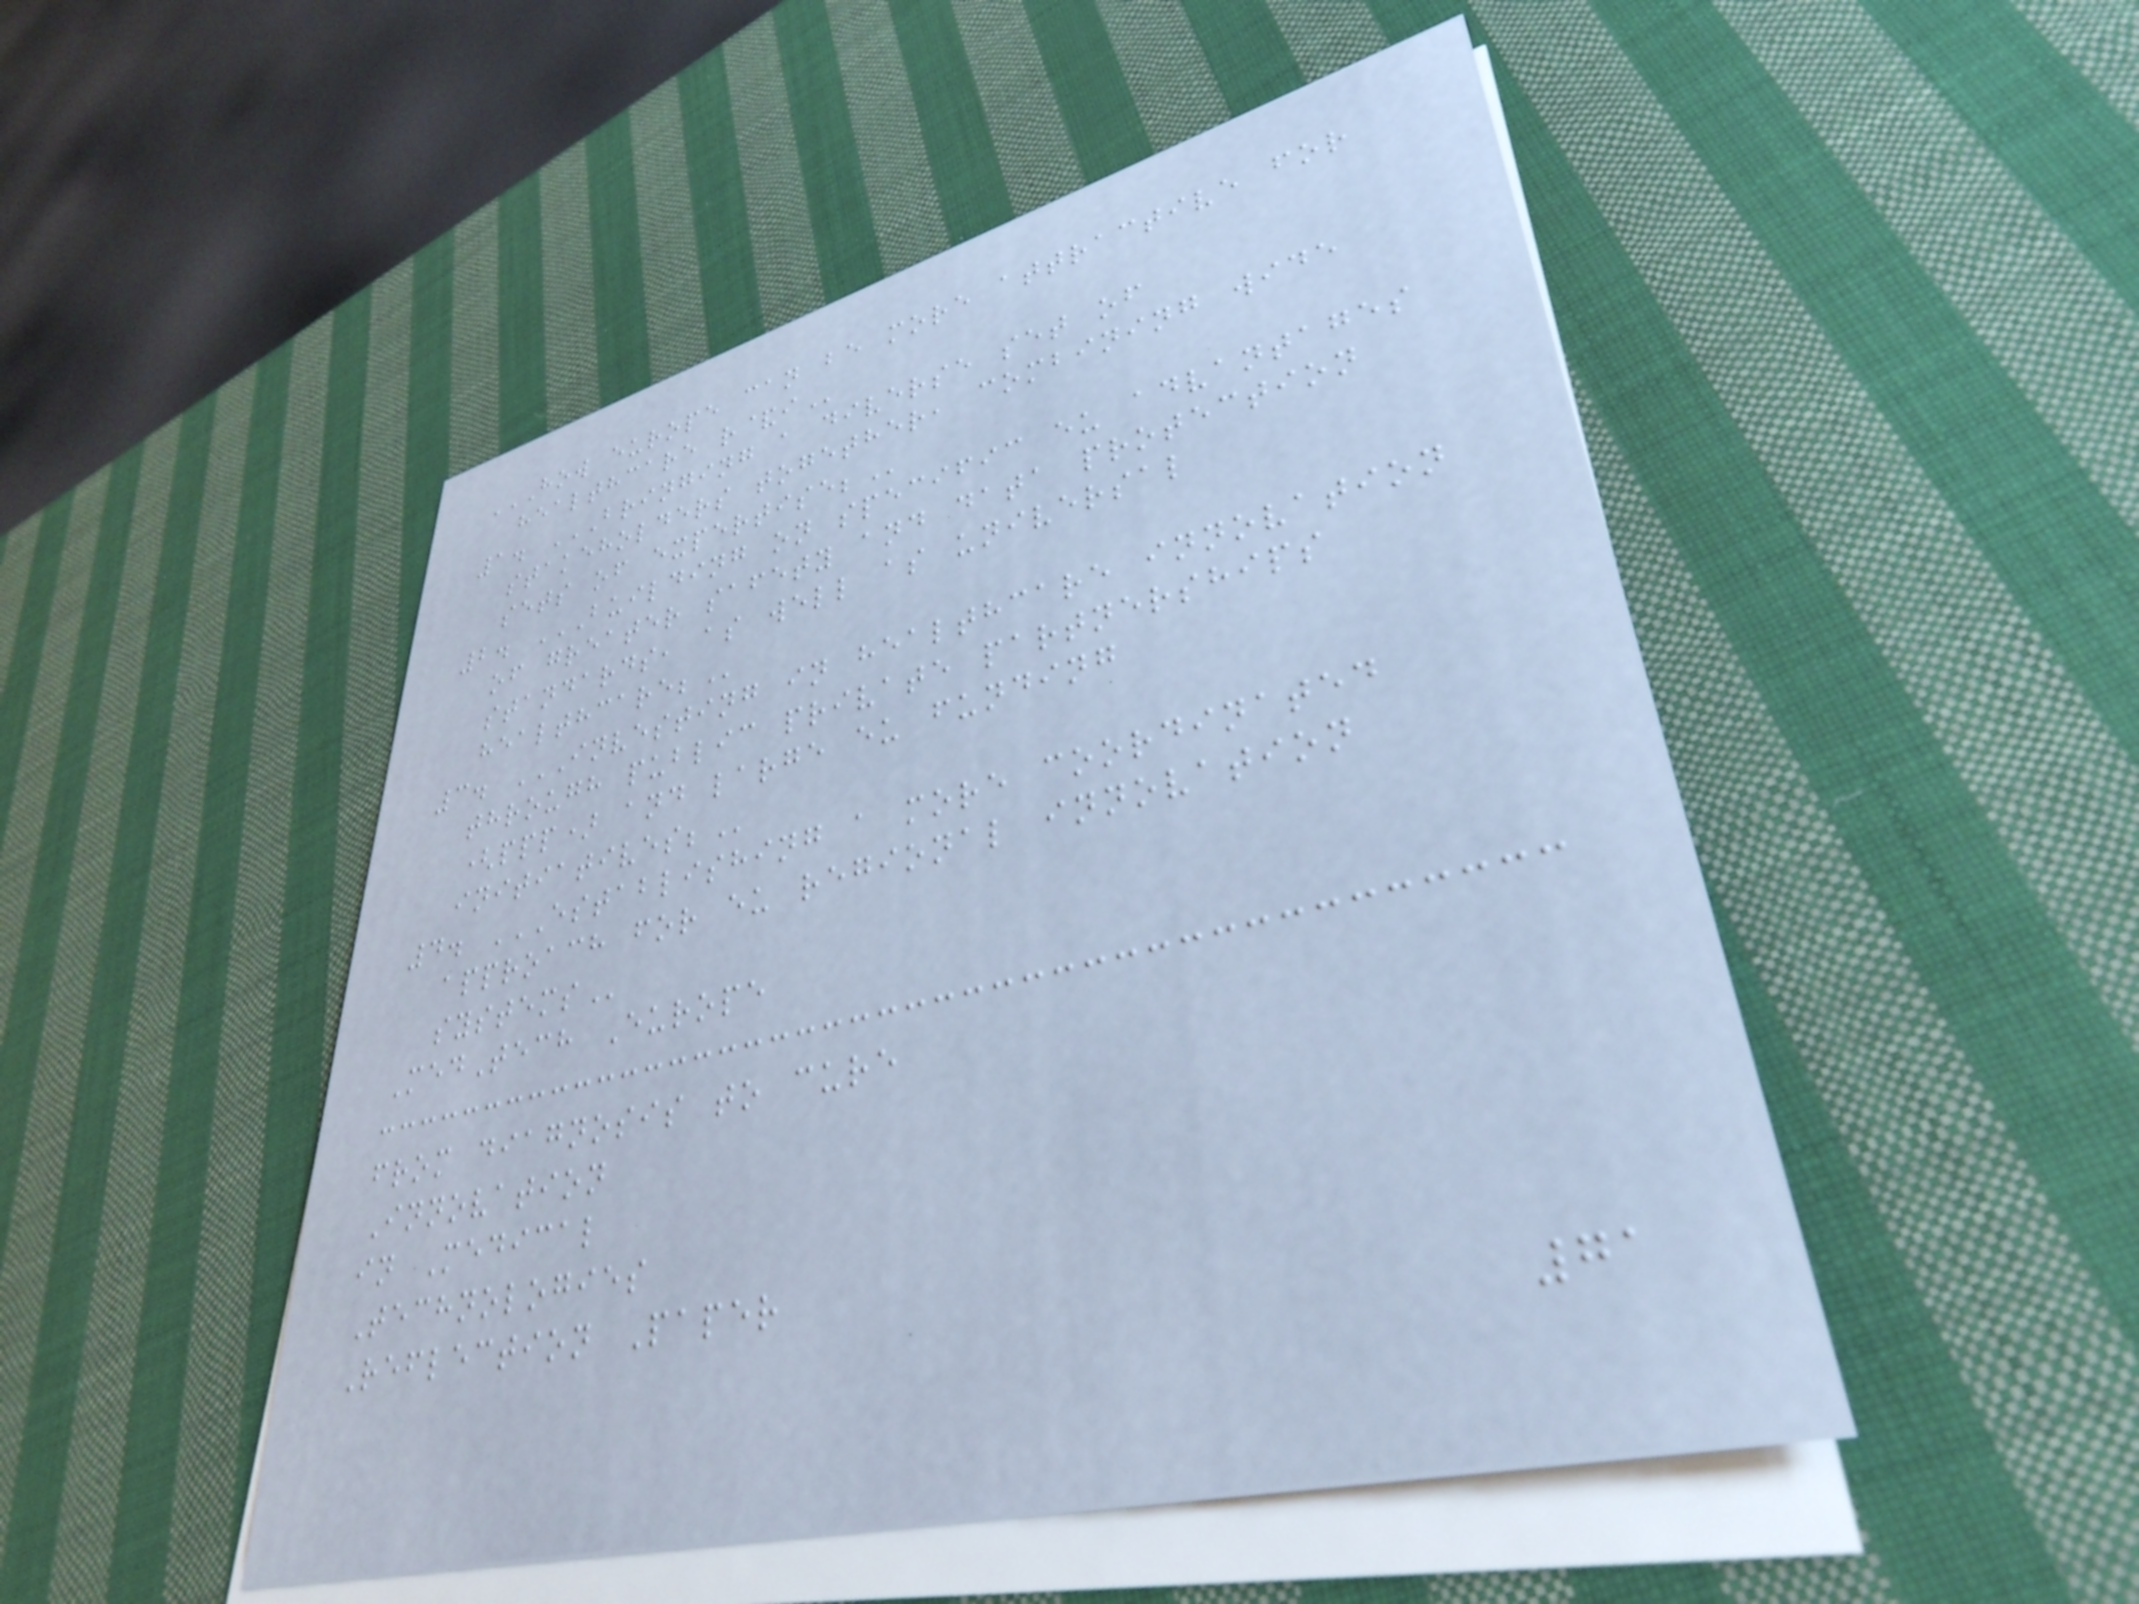HOW EUROPE CAN BE MORE ATTRACTIVE FOR
HEALTHCARE R&I
1. BRINGING A DIVERSE SET OF
STAKEHOLDERS TOGETHER, COMBINING WIDE
SETS OF EXPERTISE;
2. BUILDING ON SPECIFIC EU ADVANTAGES
OF GREATER SAFETY AND DATA PROTECTION
STANDARDS, AS WELL AS UNIVERSAL
HEALTHCARE;
3. INVESTING IN HEALTHCARE INNOVATION
THROUGH PUBLIC PRIVATE PARTNERSHIPS
(PPP) AND LARGE EU FUNDING
INITIATIVES;
4. ESTABLISHING A MORE COORDINATED
APPROACH FOR EU REGIONAL INNOVATION
SYSTEMS
MedTech Europe
from diagnosis to cure
Innovation
in Medical
Technologies
Reflection Paper
71
